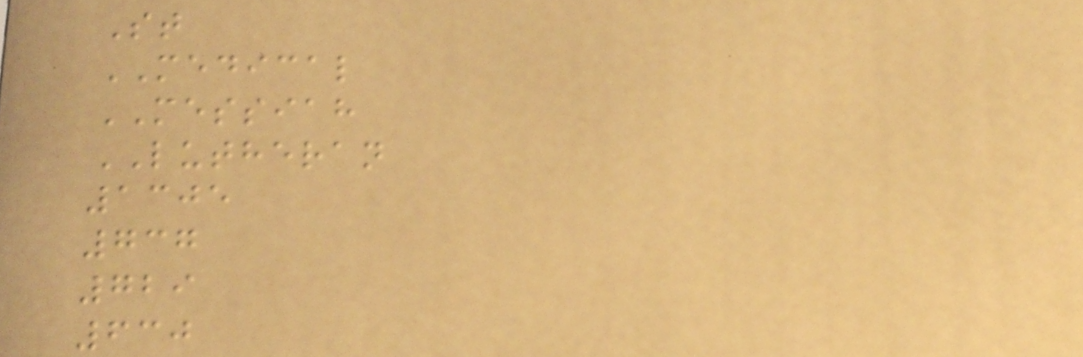St
MEDICAL
MESSIAH
LUTHERAN
1305
737
729
630
